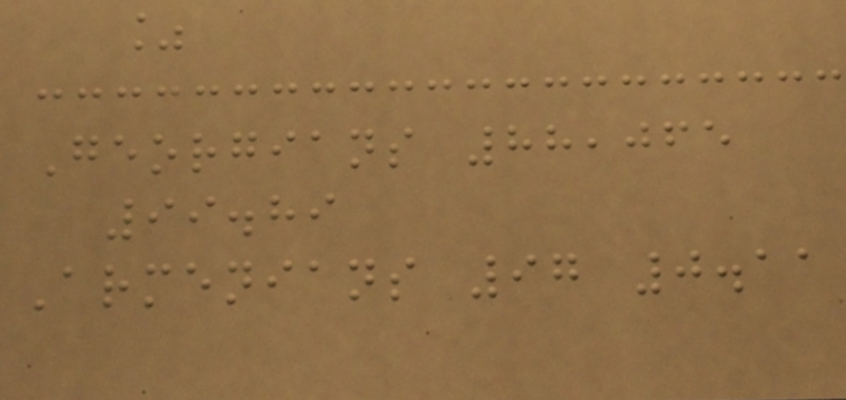%
Georgians 88,065
99.89
Armenians 97 0.11
